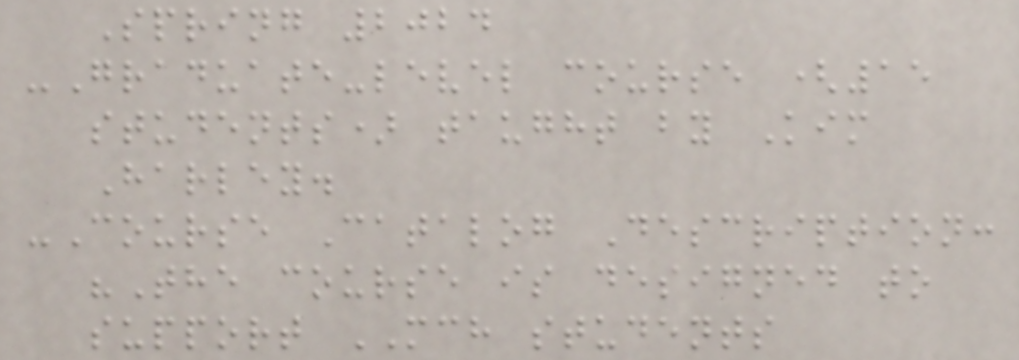Spring 2024
-Graduate-level course (15
students) taught by Kim
Harley.
-Course Catalog Description:
"The course is designed to
support MCH students
